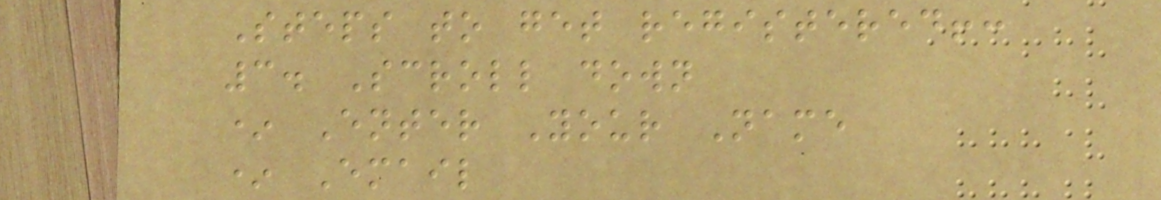Steps to get registered!:
3. Scroll down
* Enter Your Name
* Email
